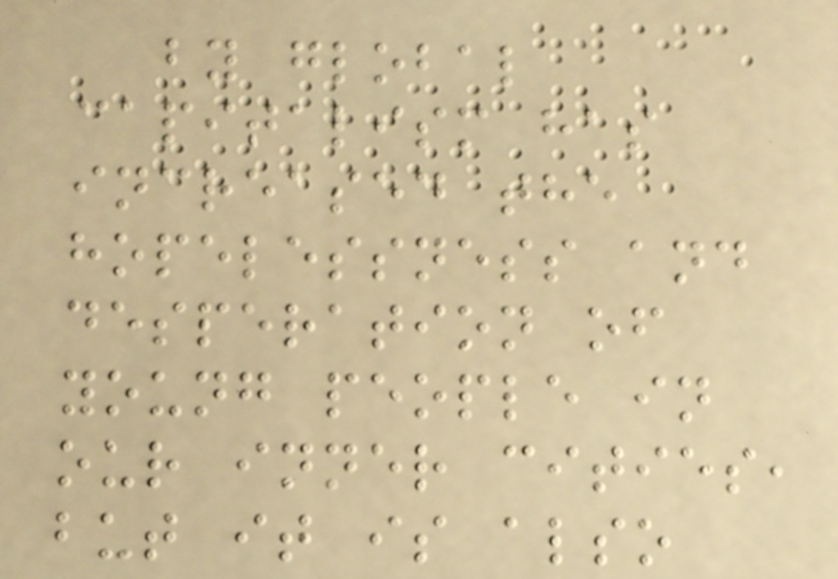by global
capitalism has
increased the
hopelessness and
desperation of
young people in
our inner cities,
but it is also
